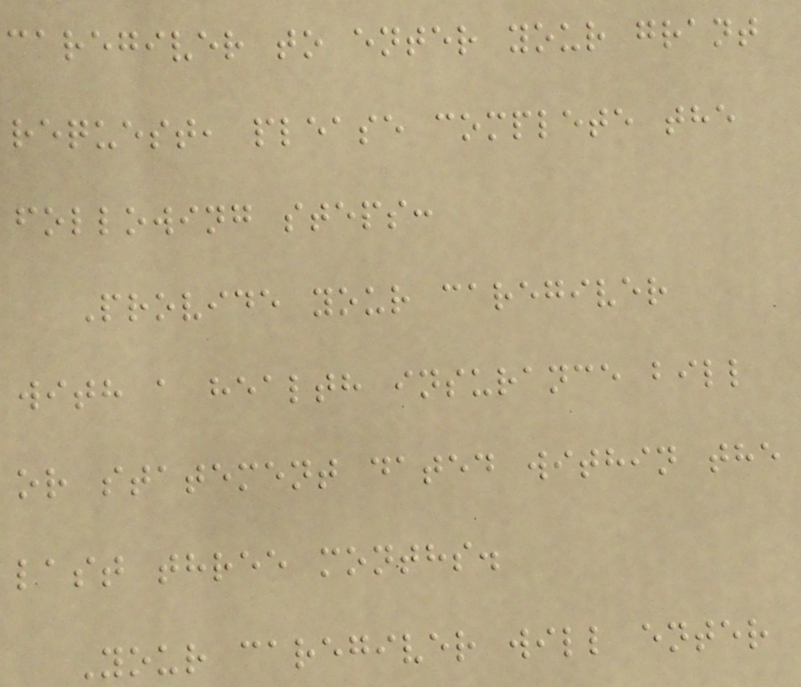caregiver to enter your grant
request, please complete the
following steps:
Provide your caregiver
with a health insurance bill
or statement dated within the
last three months.
Your caregiver will enter
